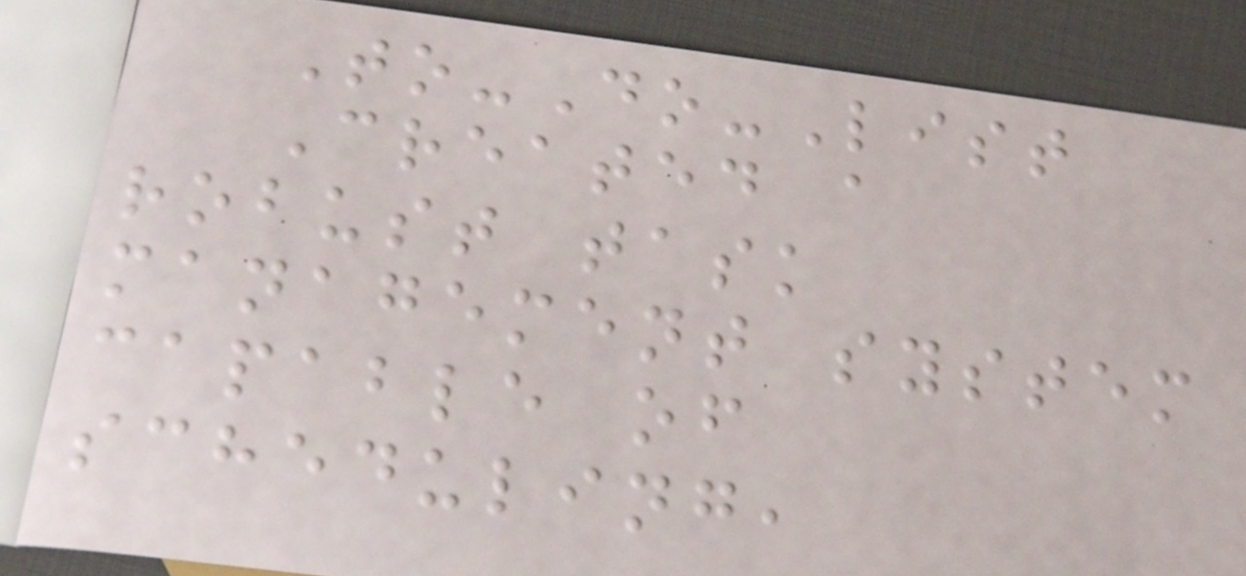To-Do-List
Created a
robust task
management system
capable of
scheduling,
